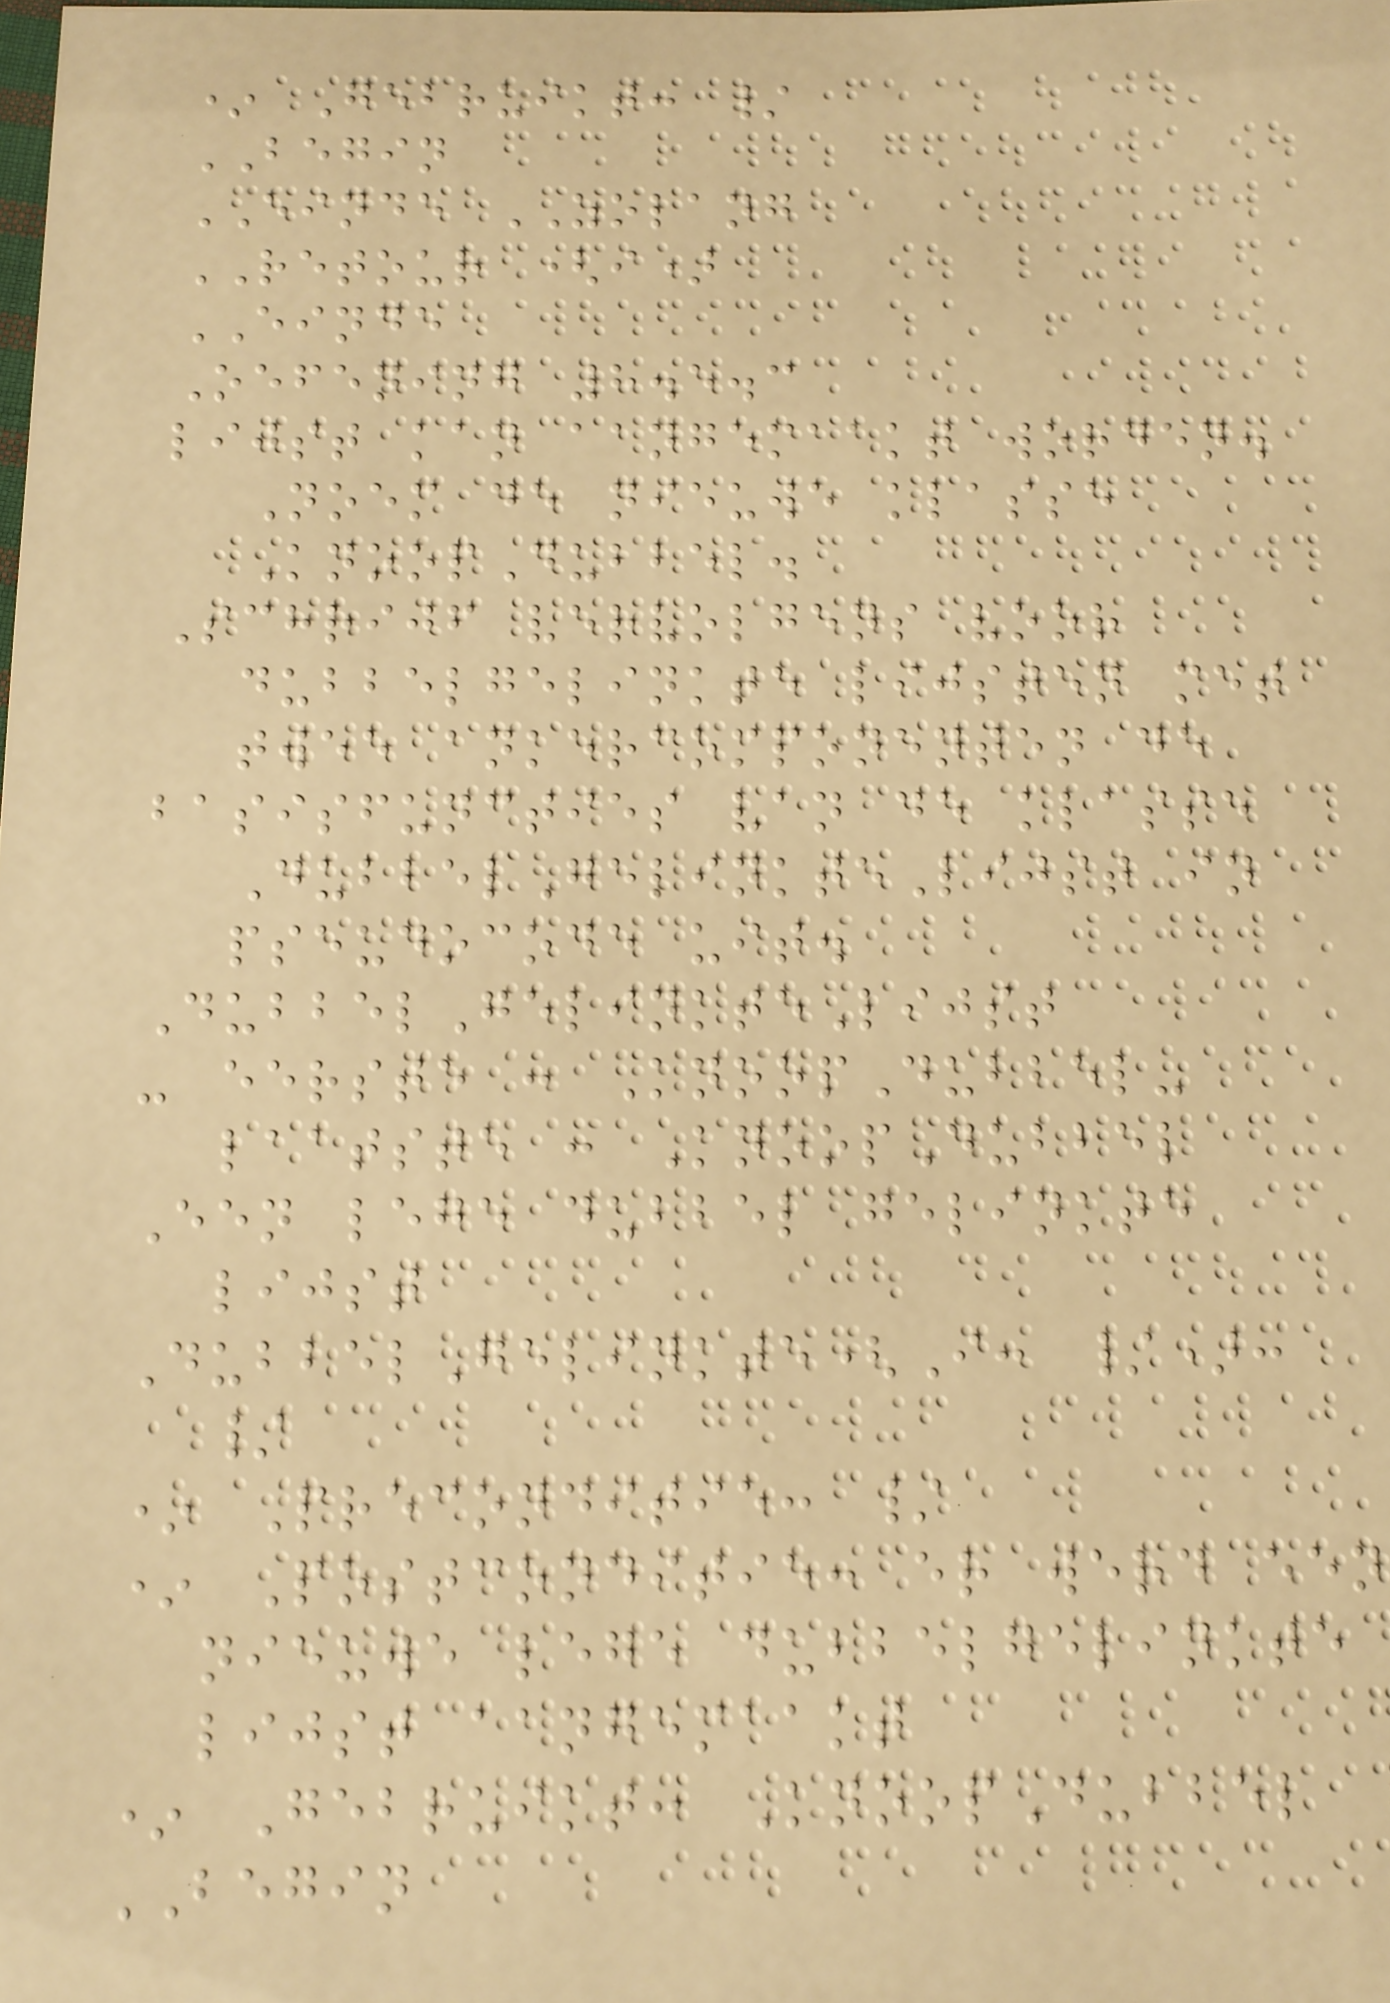* Gebruikt: /
BEGIN
EINDE ZOLANG
RETOUR (i)
EINDE
Oefening 8.5.3
lijst kan aangemaakt worden.
Noem de nieuwe klasse
KnoopDubbel.
Schrijf vervolgens voor
dubbelgelinkte lijsten met
twee ankercomponenten de
basisfuncties van de klasse
DubbelGelinkteLijst in
pseudocode uit.
DubbelGelinkteLijst
- eerste : KnoopDubbel-
laatste : KnoopDubbel
Een lege dubbel gelinkte
lijst
DubbelGelinkte(I: /):
/
* Preconditie: /
* Postconditie: er werd een
nieuwe lege dubbelgelinkte
lijst aangemaakt
* Gebruikt: KnoopDubbel
BEGIN
